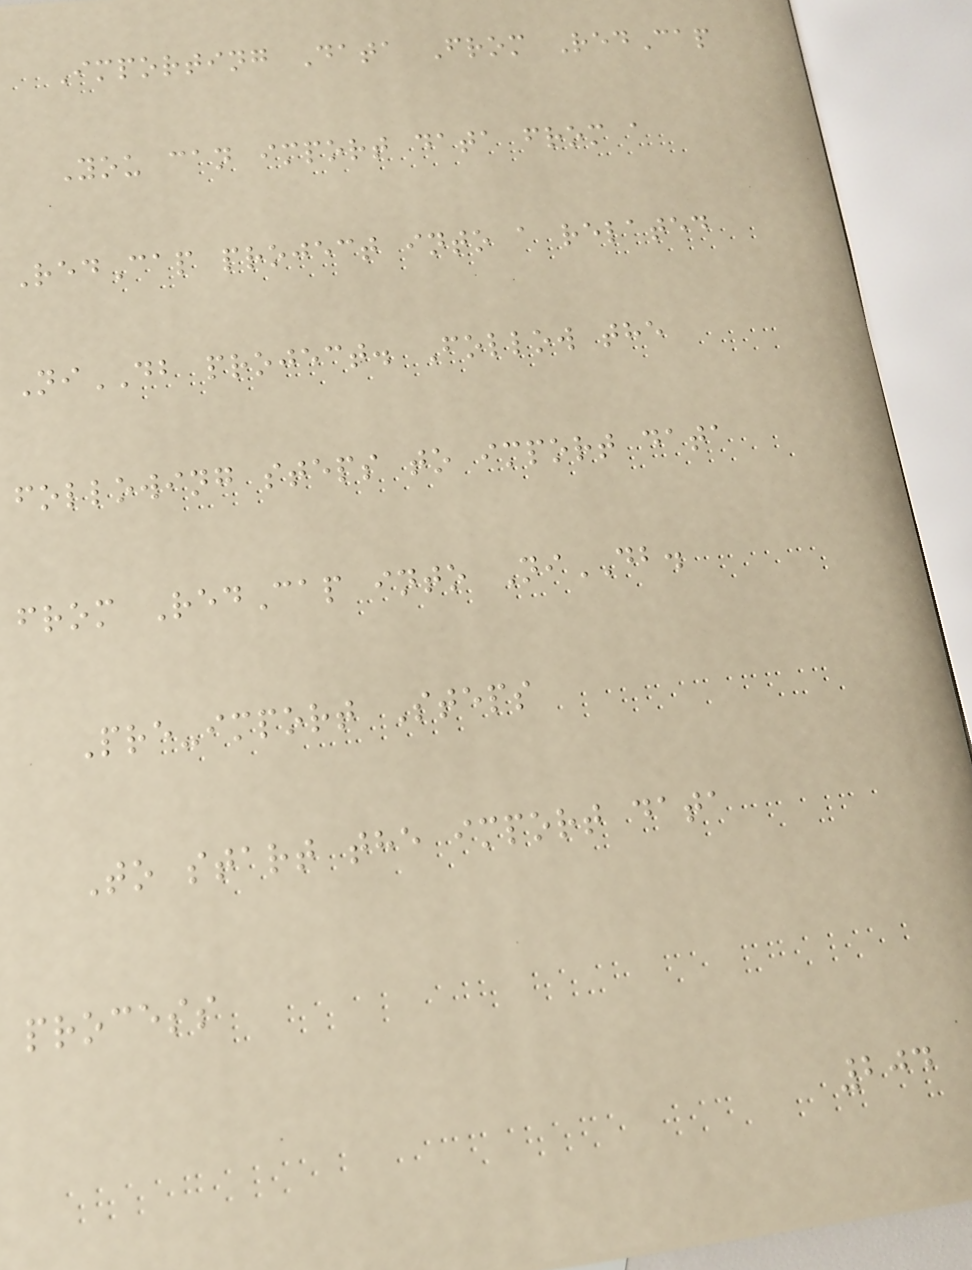Importing Data From RedCap
You can import data from a
RedCap project into a related
NiDB project. Follow the
following steps to import data
from RedCap into NiDB.
Pre-import Steps
To start the import data
process
204
